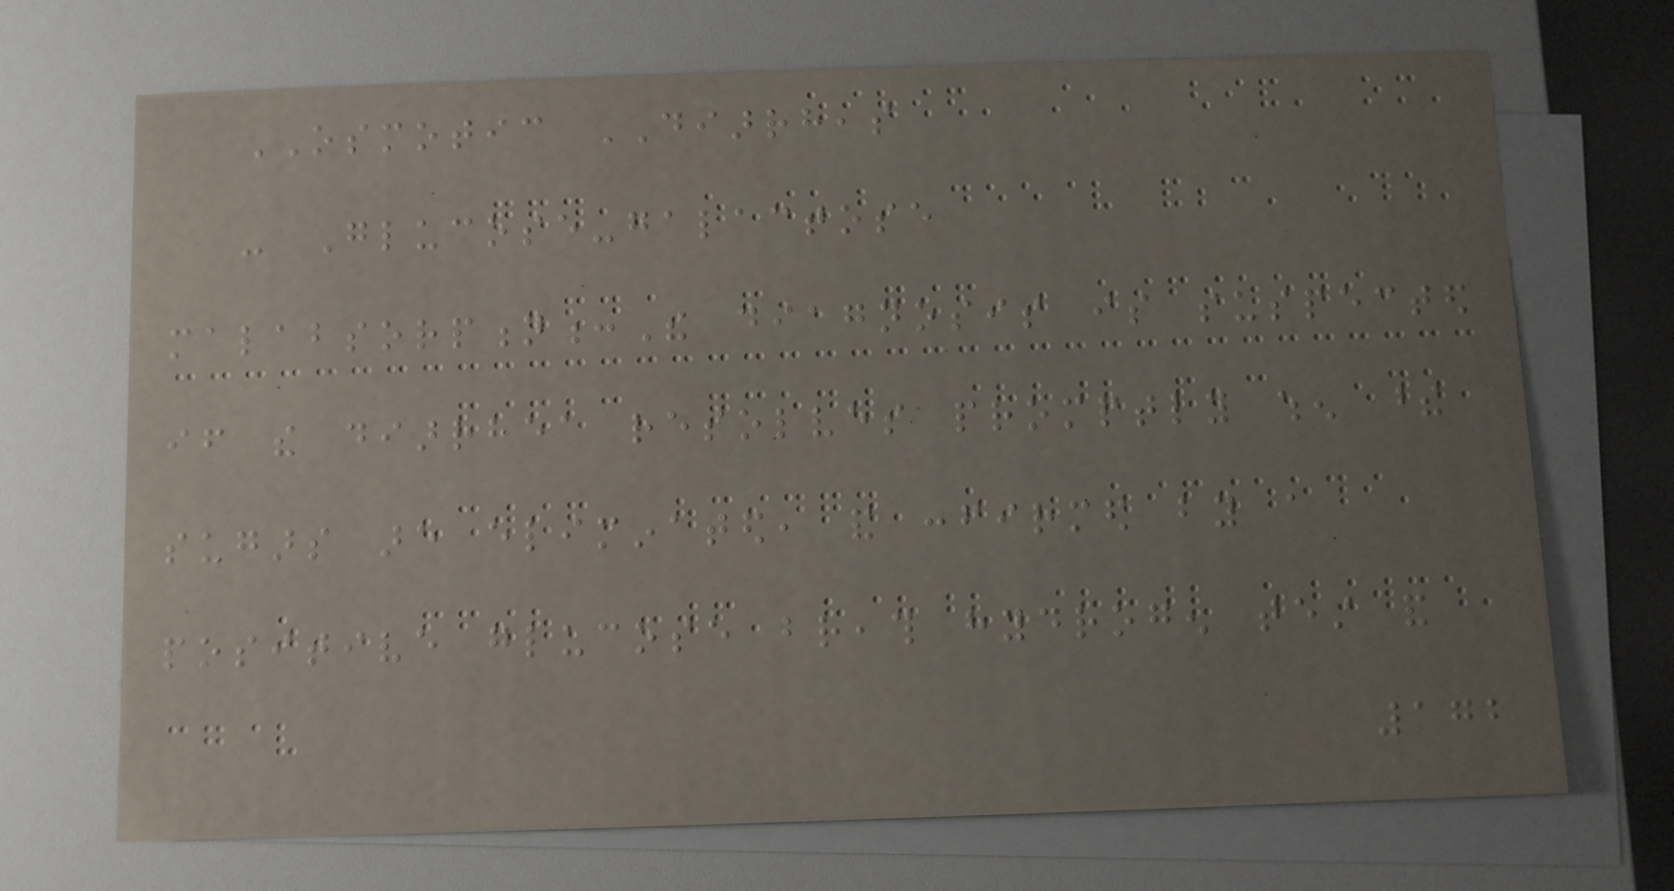OSMOTIC DIARRHEAS
- Glucose-galactose
malabsorption:The diagnosis is suspected
if the diarrhea resolves promptly when these
sugars are eliminated, and confirmed by a
positive glucose breath hydrogen test and
172
